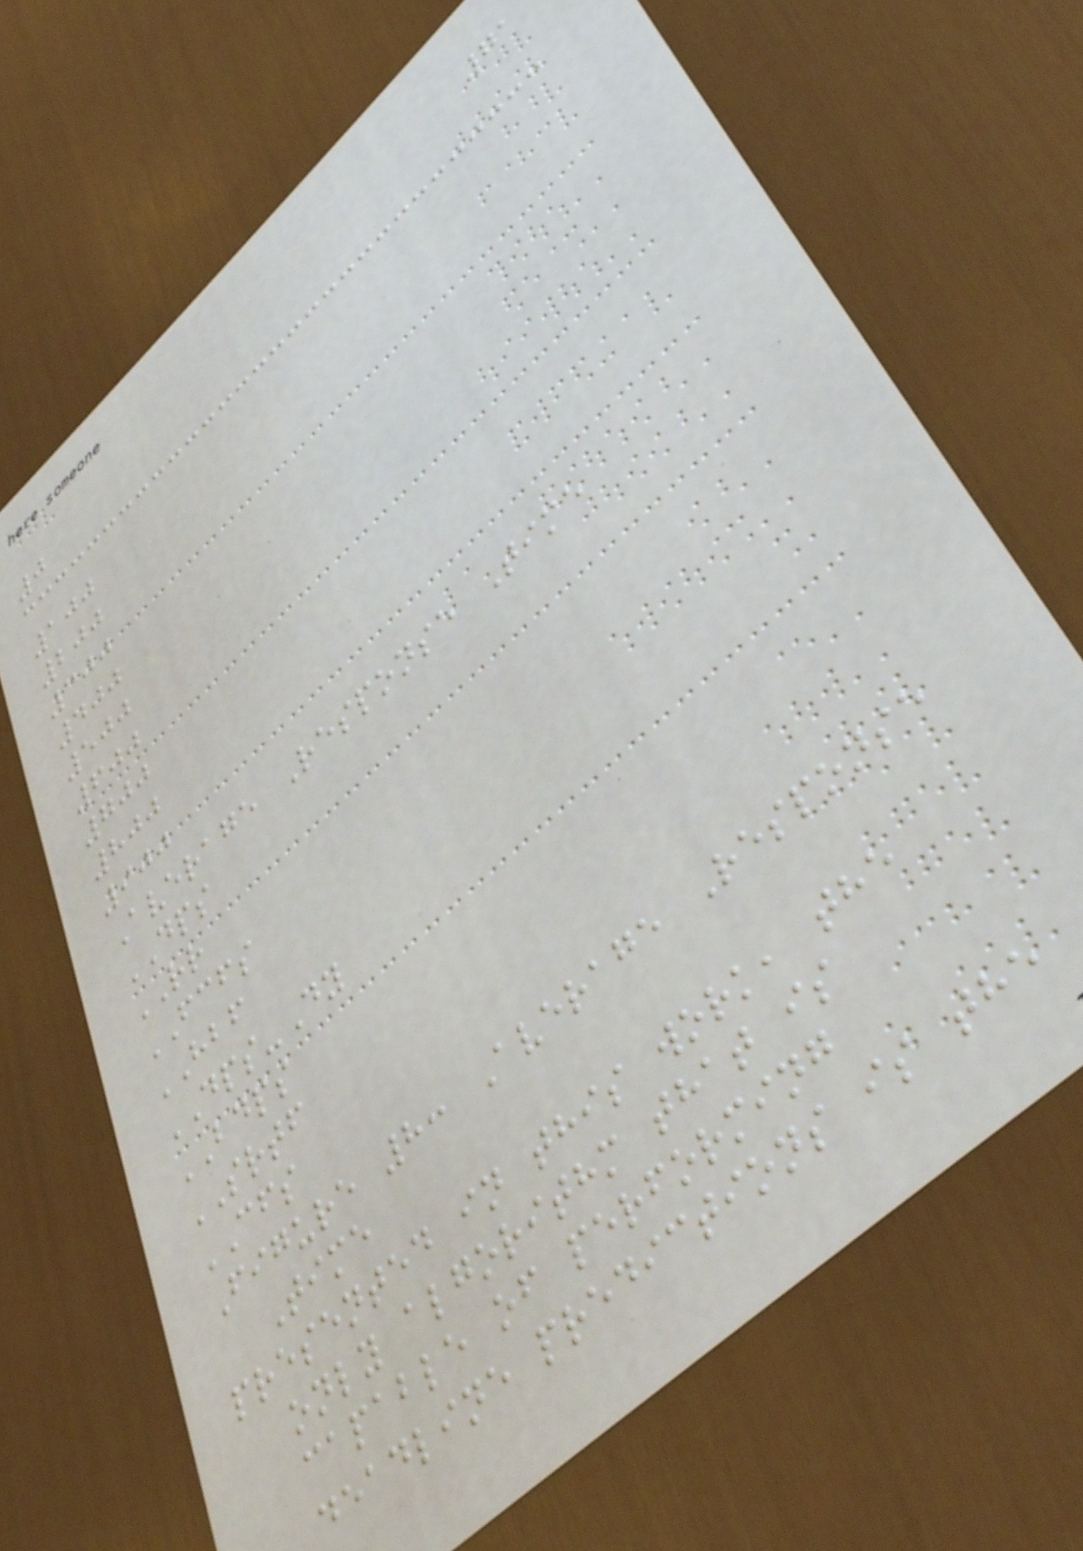71
0
100
200
300
400
500
600
700
800
900
Average Response Time
DPS
RR
FCFS
HBF
DPS-Dy
BDPS
SRTF
CFS
Figure 8: Average Response
Time
presented in this work, the
only algorithm that is
capable of performing
deadline predictions is the
